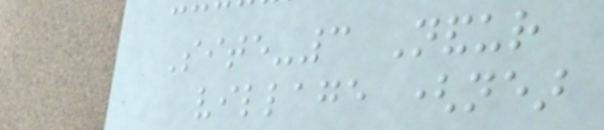Site-3 Nandur
village (near
